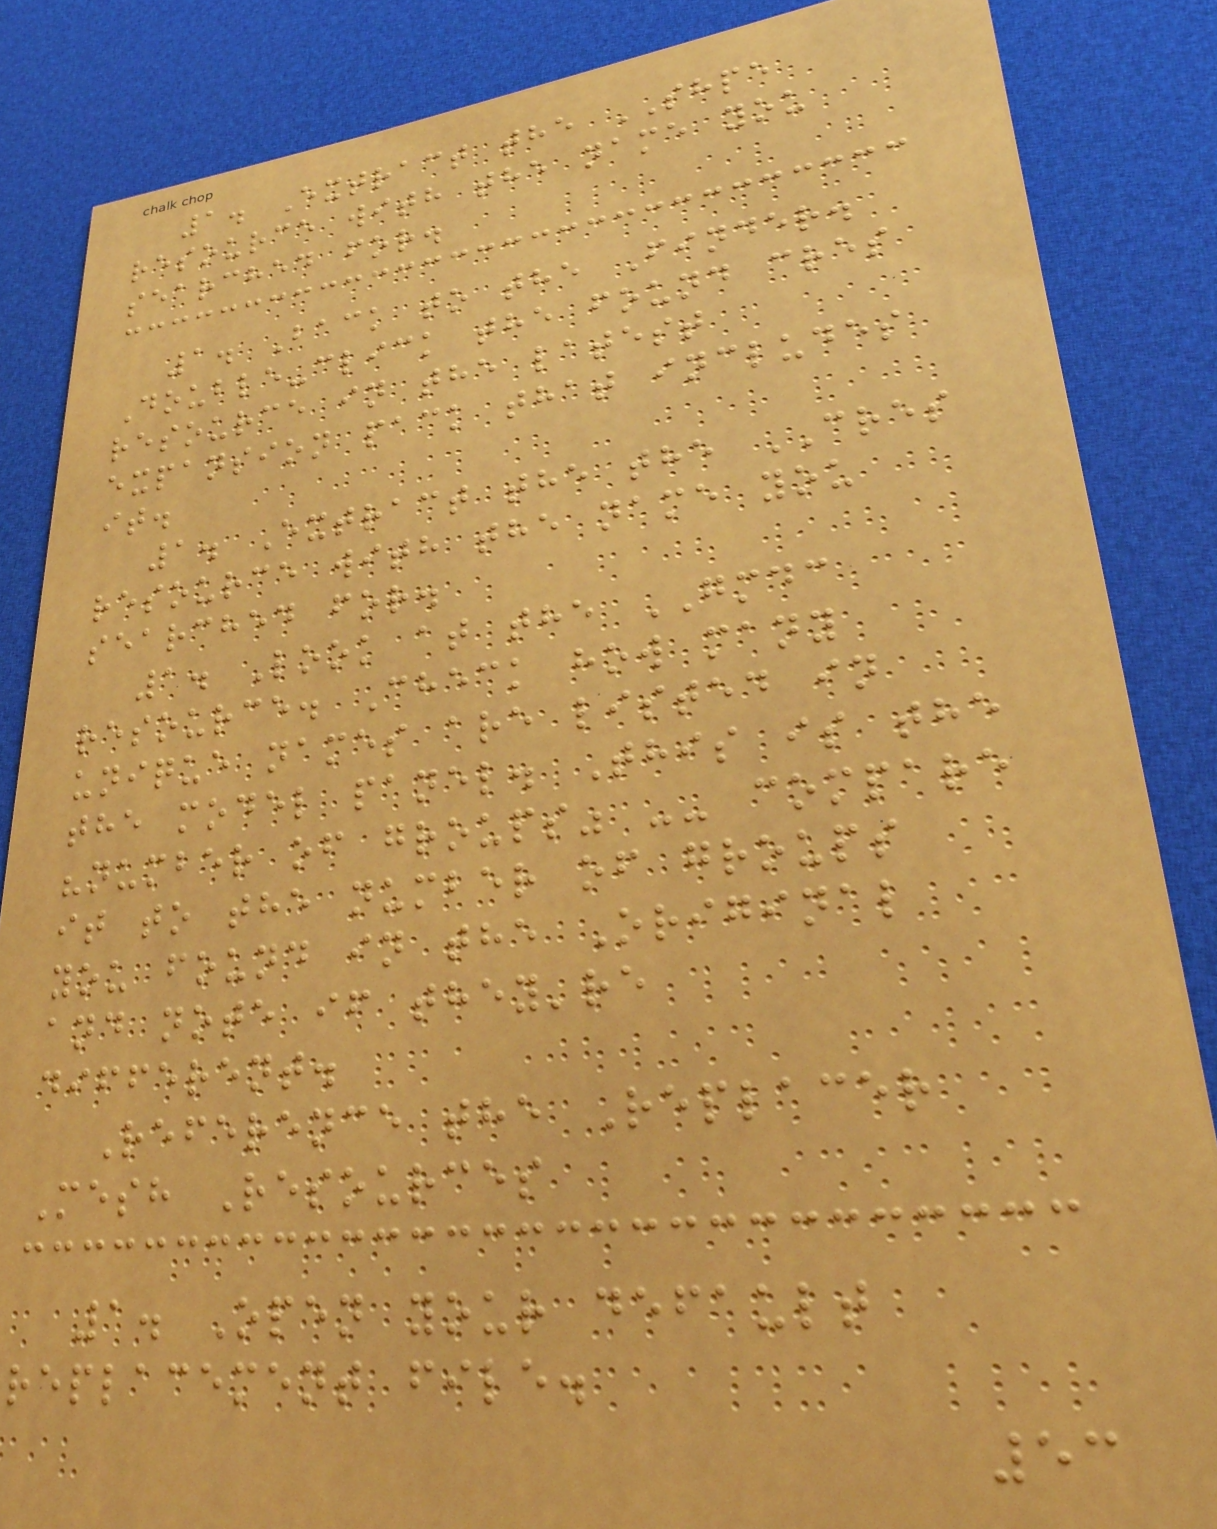1. Extract the SHPE
resource with the name you
searched for.
1. Back to the Finder.
Double-click the found cres
resource in the latest
expansion pack that includes
it.
1. Extract the the CRES
resource with the name you
searched for.
1. Look at the GMDC
resource. Check how many
unique names are listed in
the model panel. This is the
"number of groups" -- compare
it to the number of groups
you found in the Original
and note if they're
different.
Reference the Replacer
Mesh Resources
1. Open your default
replacement file.
53
